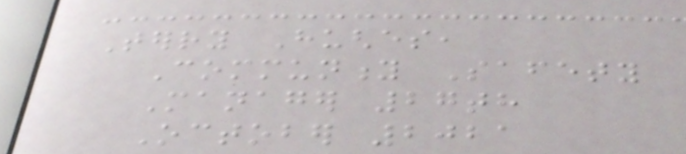Terry Hughes,
Community Safety
Manager 27th
October 2021
